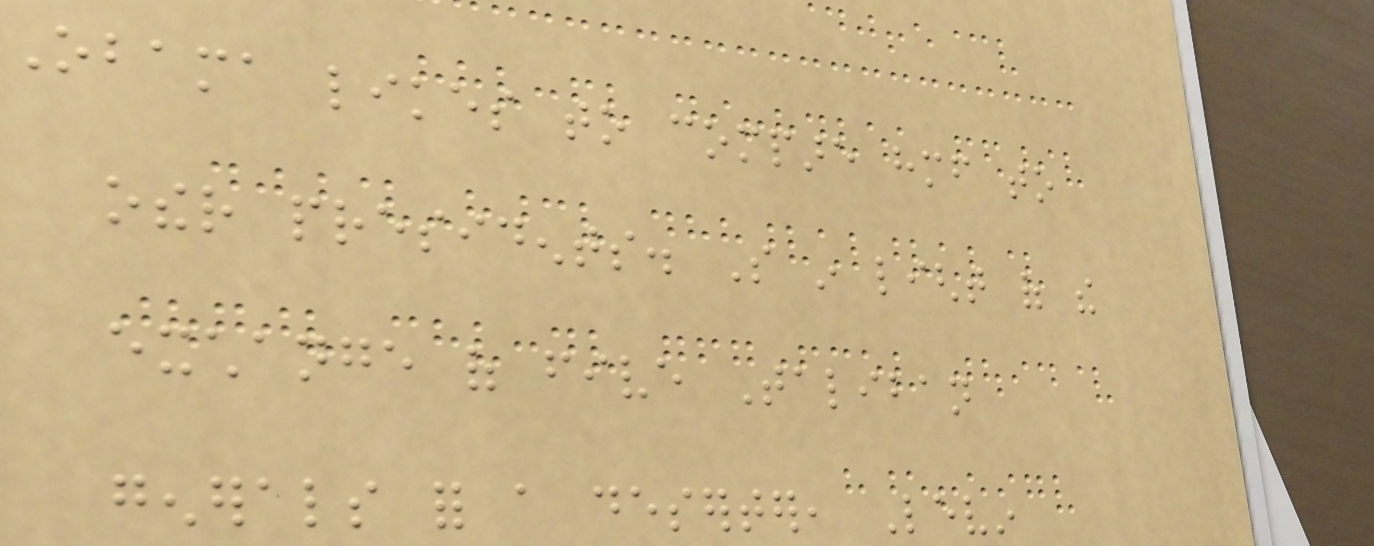Obama likes to compare himself to
other presidents. So in light of the
exchange of five Taliban
generals for a deserter, Levin
